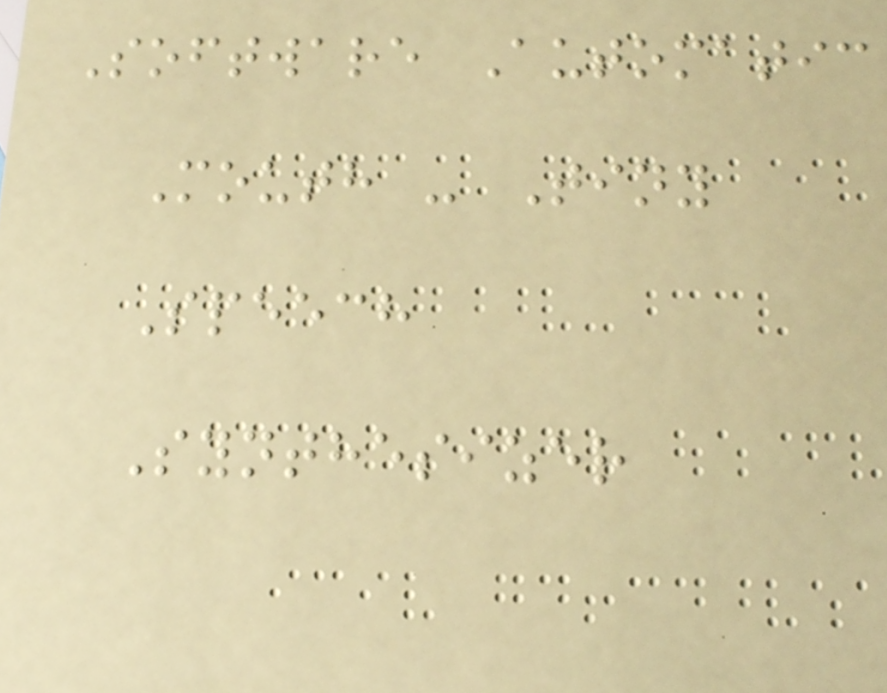Software Automatic
Mouth - Tiny
Speech
Synthesizer
